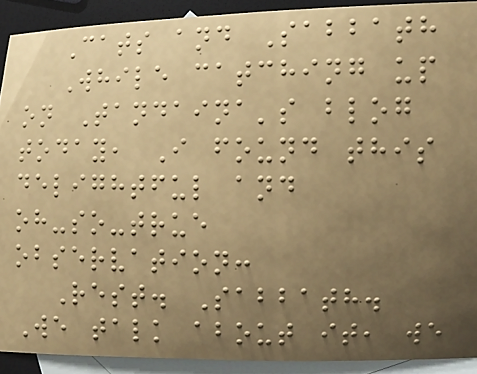Cats and Sabbath
While catching up
on Tandaina's blog
today, I found this
delightful and
oh-so-true
observation:
Rest. Sabbath.
We talk about it, we
